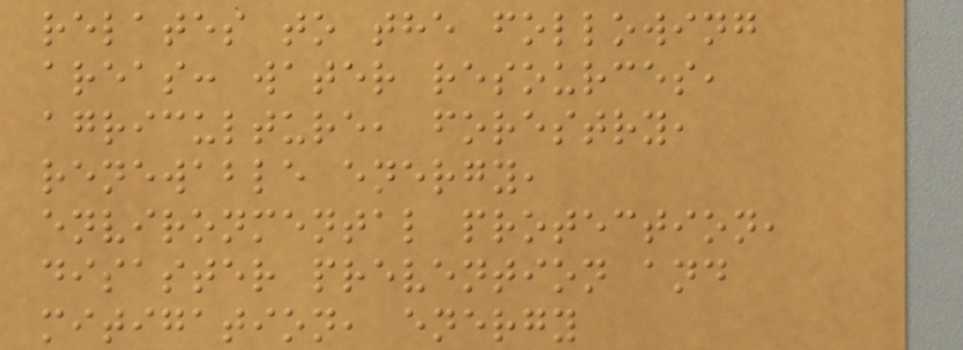relates to the following
areas: water resources,
agriculture, forestry,
renewable energy,
environmental protection,
disaster prevention and
mitigation, energy
